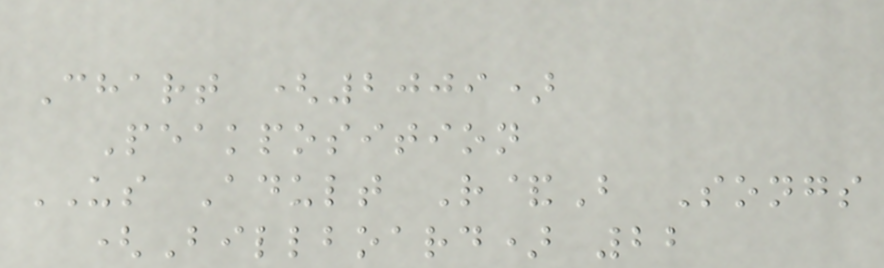Chart (2009)
Peakposition
US Adult R&B Songs
(Billboard) 22
